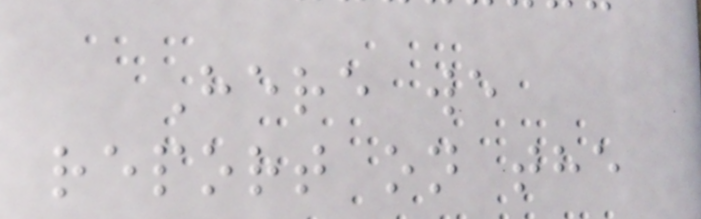Here we
report on the
